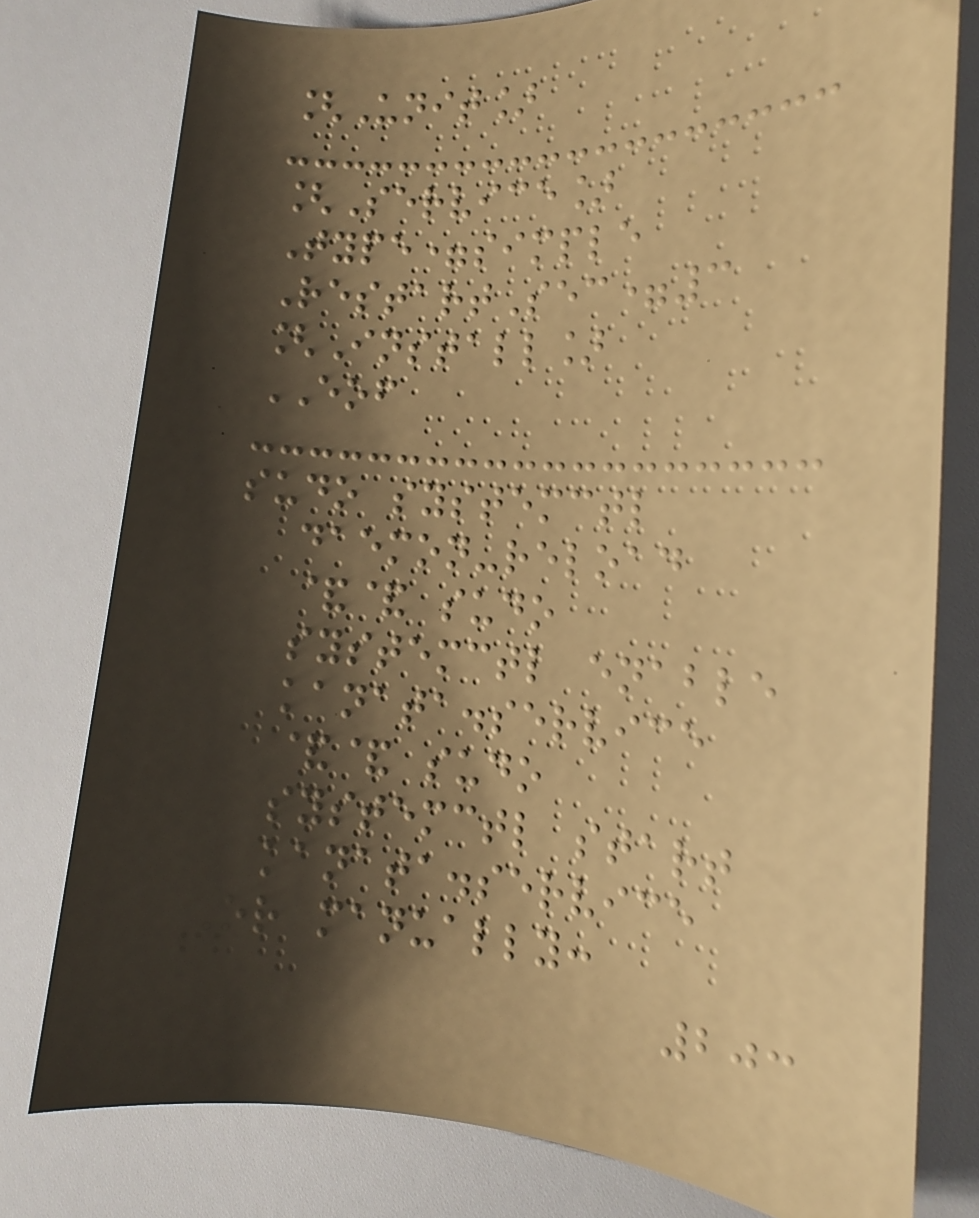[Unit]
[Service]
Type=simple
RestartSec=3
[Install]
EOF
sudo systemctl
daemon-reload
&& sudo
systemctl enable
kanata.service
&& sudo
systemctl start
kanata.service
Or manually:
203
